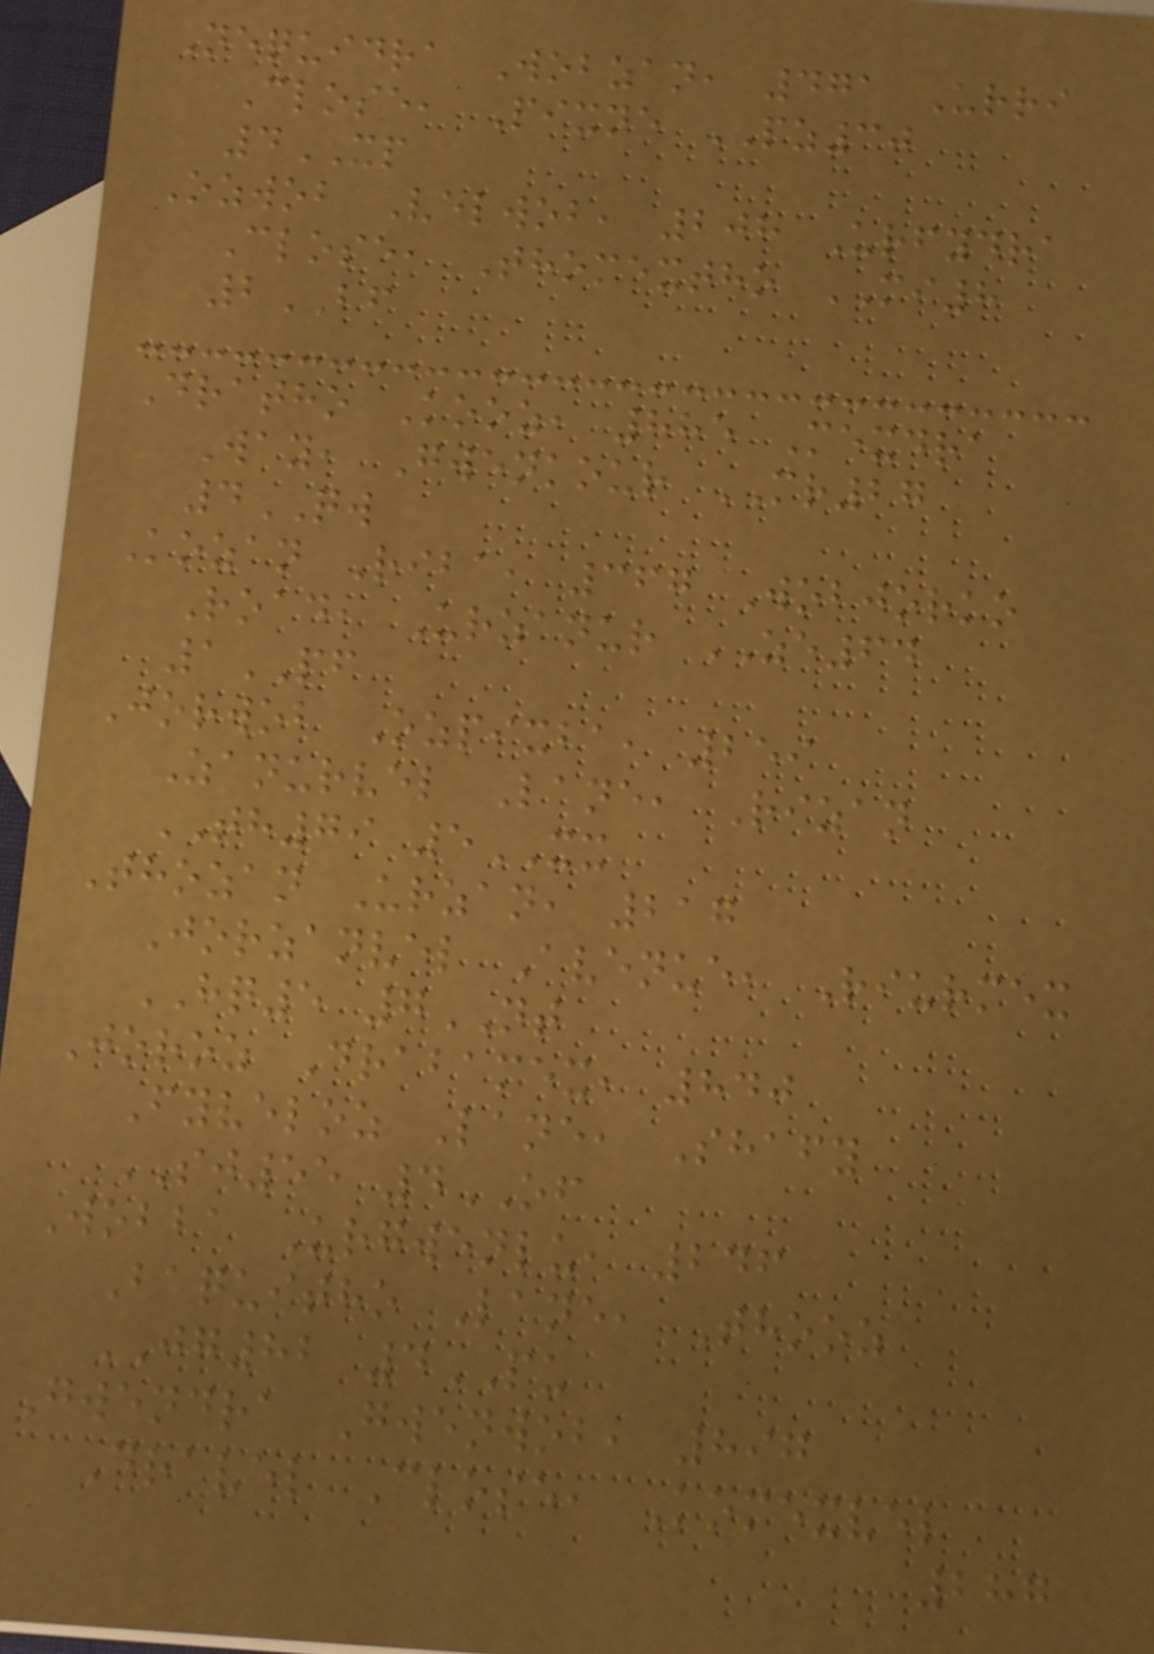Nequidra Wobzan, 471 Urri
Close, Pixne PZ30
4XP
Ozwob Velwob, 208 Urfydra
Close, Thomextho MI8
2BF
Dratho Kooz, 885 Mexdra
Way, Gwenkour MR27
4QW
Kozan Riba, 367 Wobjorko
Road, Urzanur ZE64
1PF
Jorwob Ozpixba, 259
Zanurvel Lane, Rizan
TH79 5XX
Thozan Urzan, 217
Jorzanvel Avenue, Riurmex
HQ5 7NT
Joroz Drabamex, 840
Fyveloz Lane, Shafy
SJ55 4OF
Wobba Urgwenlu, 246
Baquitho Lane, Thooz
JG82 4PU
Gwendra Gwenwob, 897
Dravel Close, Komexvel
287
